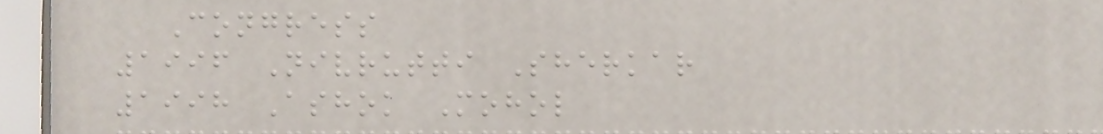Congress
1996 Nivrutti Sherkar
1998 Ashok Mohol
